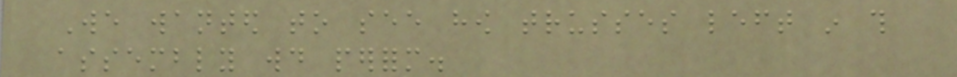We wanted to see how trusses left in this
assembly would perform.
